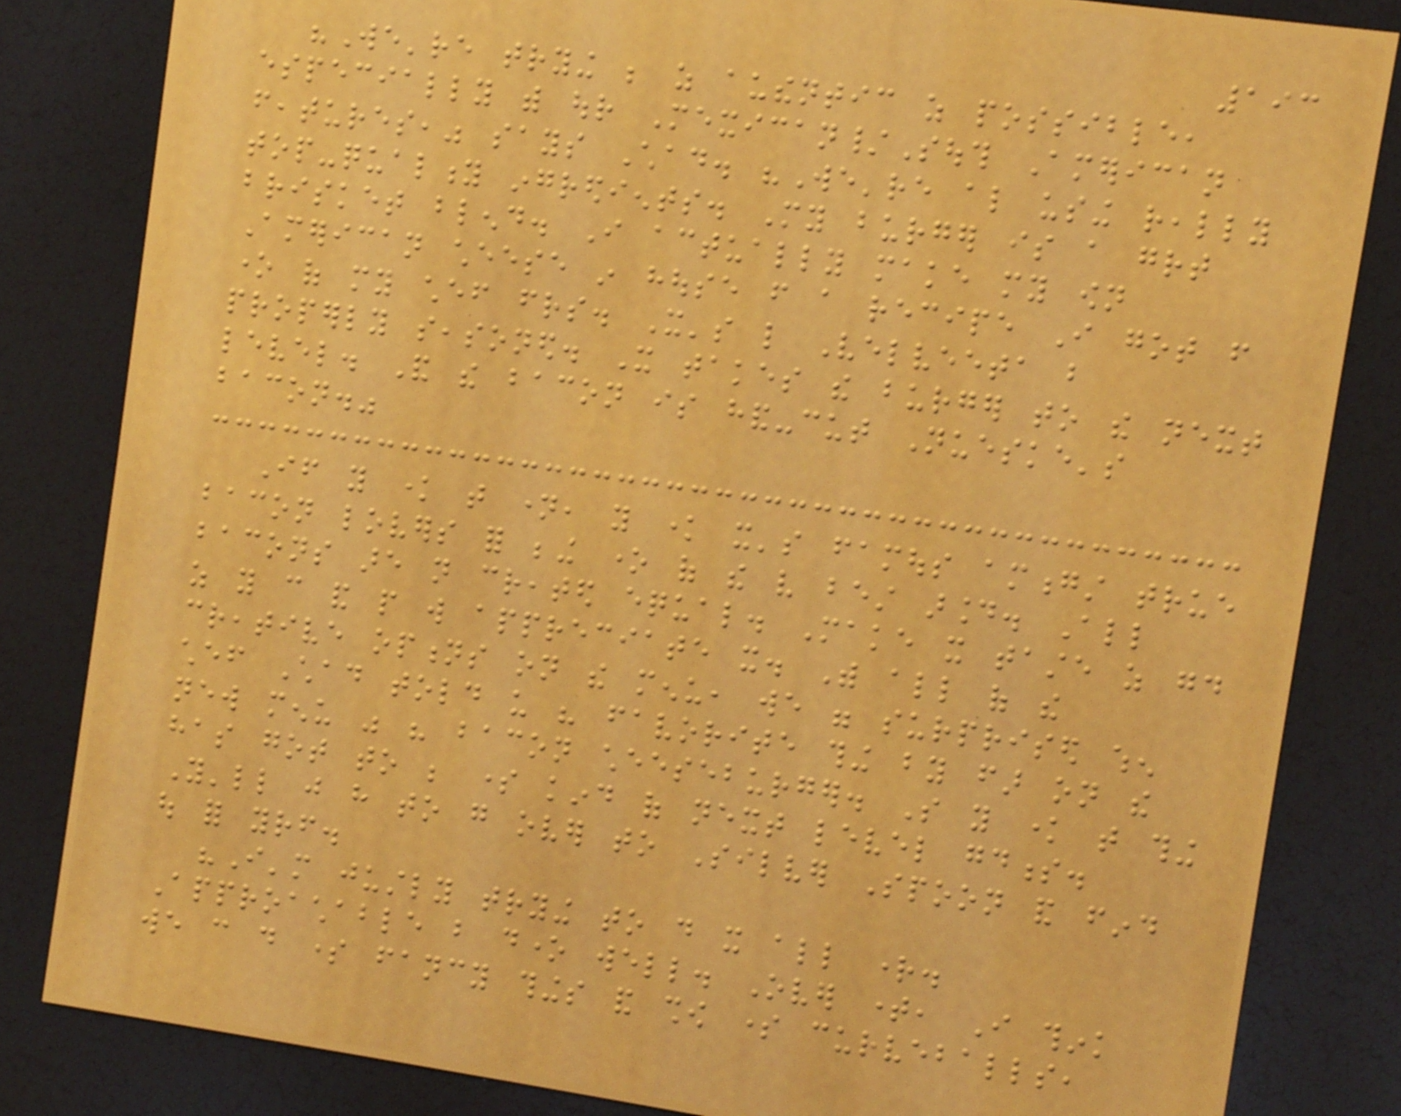193
"We're trying be as authentic as possible,
especially with our Mexican/South American
features," says Chad. "We're also using really
top-quality ingredients. My burger is a great
brisket blend. I actually make my own
American cheese in house from a recipe I got from
one of my chef friends. It's like Velveeta but
properly seasoned. It takes the burger to the next
level. And the bacon is hand-cut Nueske's
bacon."
If you know that name, you know it's famous amongst true
bacon lovers for being one of the very best around. All
bacons are not created equal. Make it taste as good
as you can and people will appreciate it. With all of the
creative options on the menu, we were surprised when
chef Chad told us his favorite thing by far on the
new menu was his bacon cheeseburger. So you know that thing
has got to be some kind of next level goodness.
You'll just have to go over to Silver Spoon and find
out for yourself.
"I'm justly trying to do it all right.
Approachable but done well. Over time, I think
we can do some fancy things and show some curveballs,
